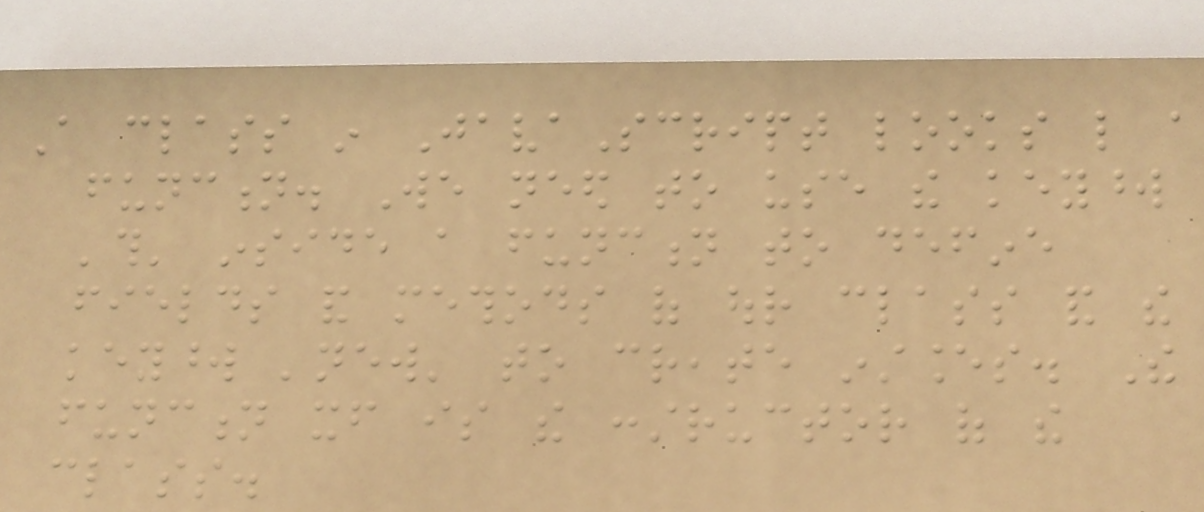A class in JavaScript looks like a
function. We need to use the keyword
'this' inside a function to define
fields and methods of our class and the
keyword 'new' to create instances. The
function itself is the constructor of the
class.
